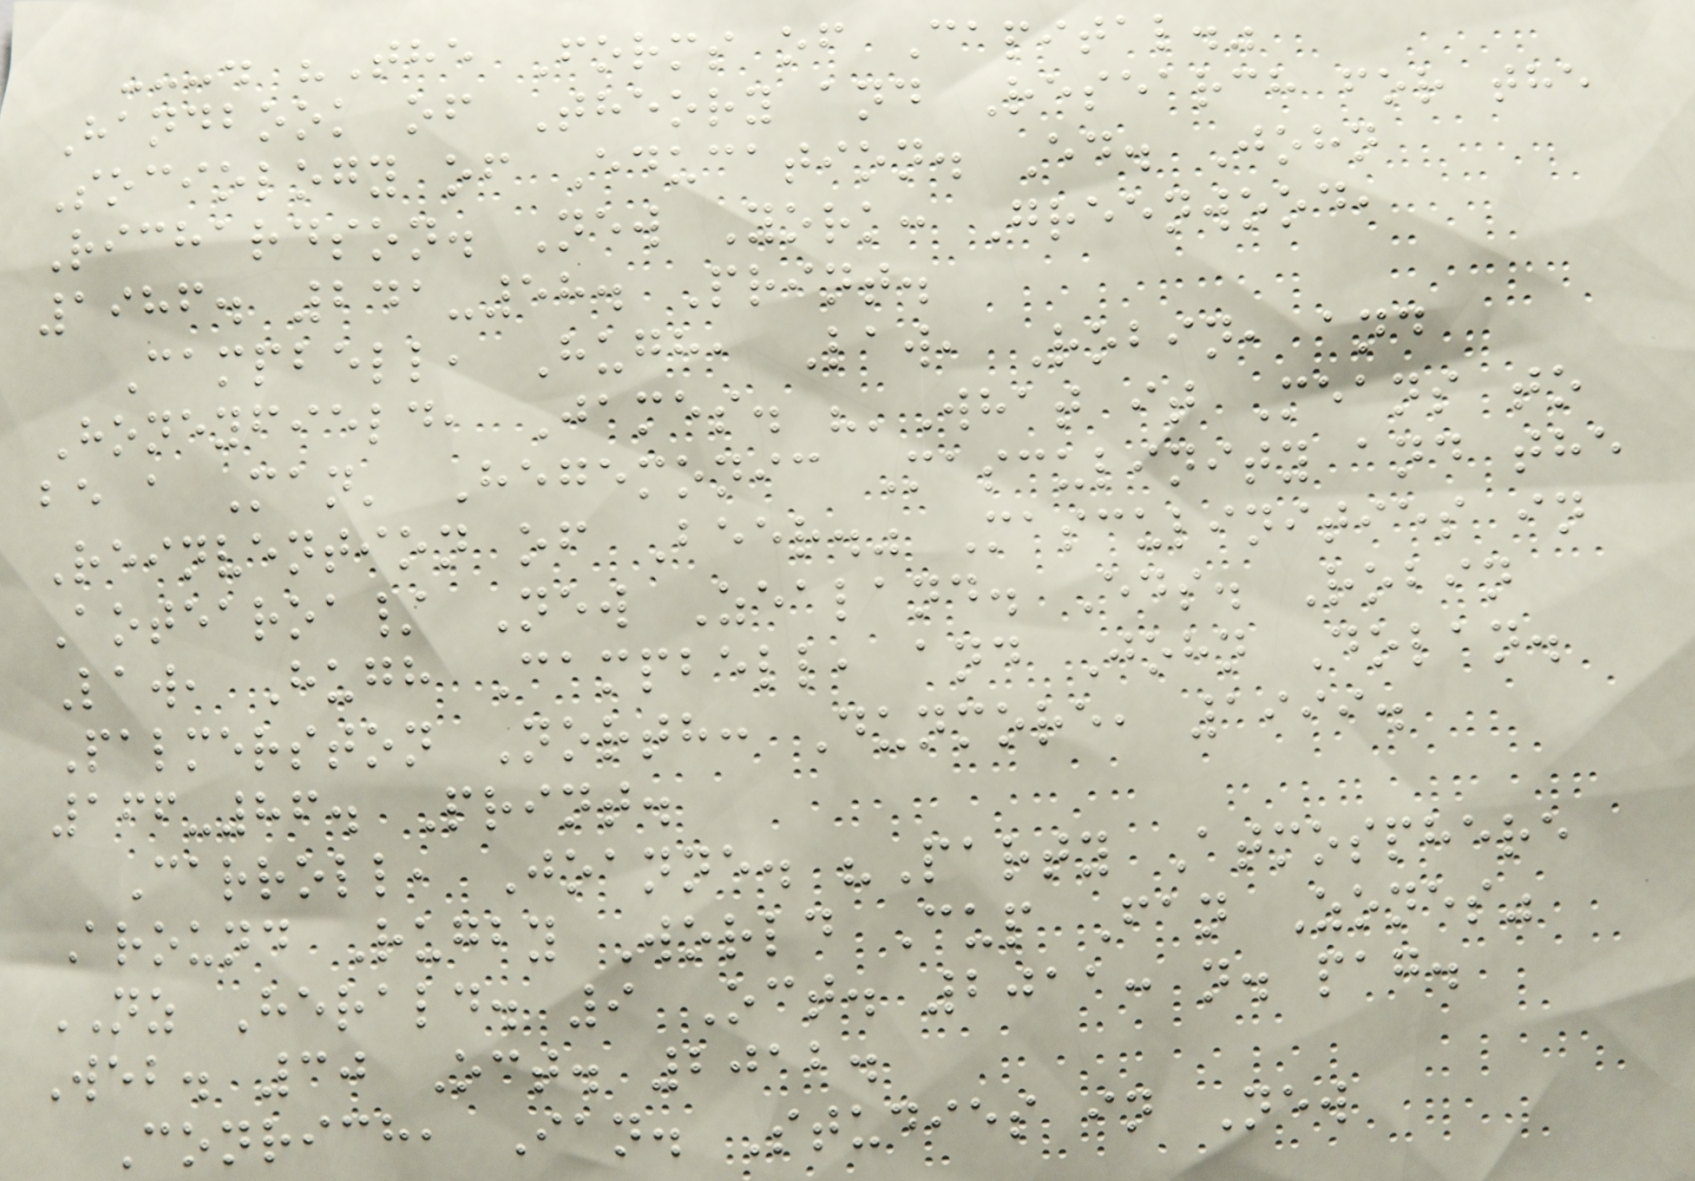---. "The Forms of Capital."
Handbook of Theory and Research for the
Sociology of Education. Ed. John
Richardson. New York: Greenwood,
1986. 241-58. Print.
Campbell, Hugh, Law, Robin, and
Honeyfield, James. "'What it Means to
be a Man' Hegemonic Masculinity and the
Reinvention of Beer." Masculinities in
Aotearoa/ New Zealand. Eds. Robin
Law, Hugh Campbell, and John Dolan.
Palmerston North: Dunmore, 1999.
166-86. Print.
Carroll, Joanne. "Party Atmosphere
Around Rugby World Cup Fan Zones"
NZ Herald. 9 Oct. 2011: n. pag.
Web. 30 Oct. 2012.
Conrich, Ian. Studies in New
